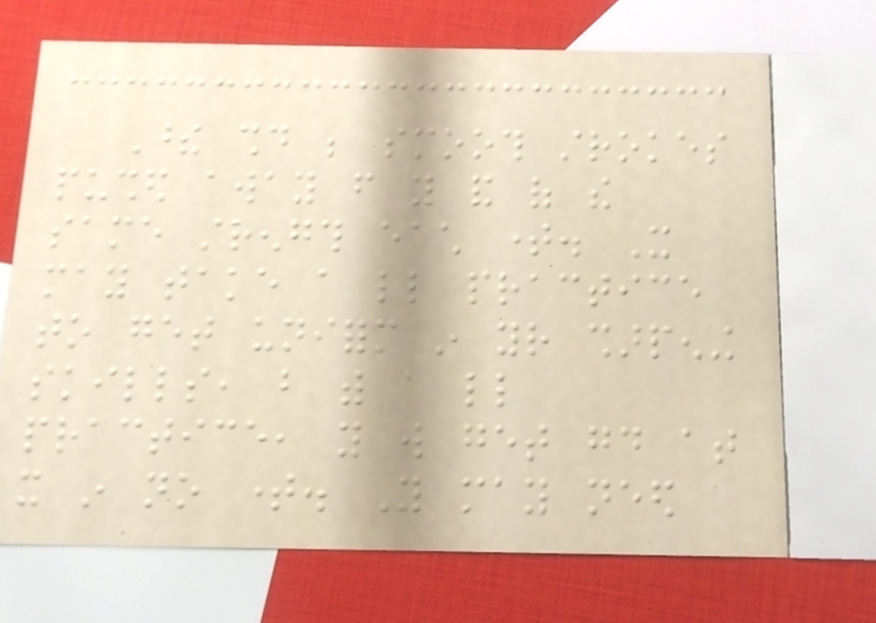These should be smooth strokes
pushed away from you and of the
same strength each time. It
may take a little practice
to get uniform in your sharpening
skills, but with a little
practice, you will get good at
it in no time. You may need
